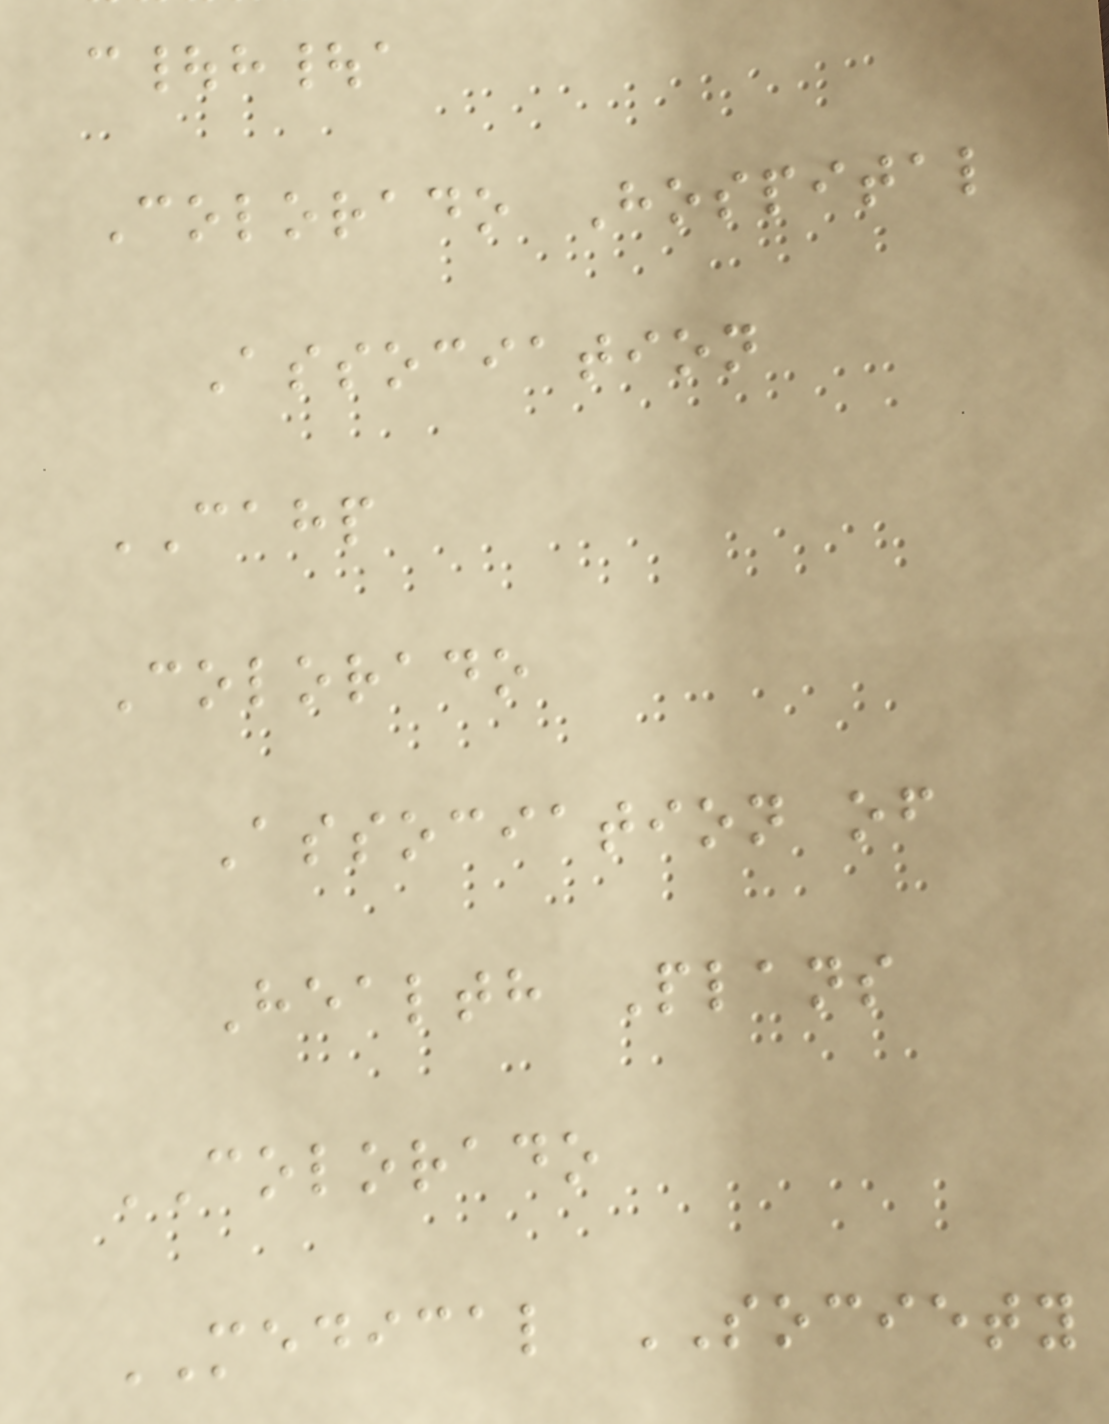c|h|a
Colorado Hospital
Association
CAHP
Colorado
Association of
Health Plans
COLORADO
MEDICAL SOCIETY
